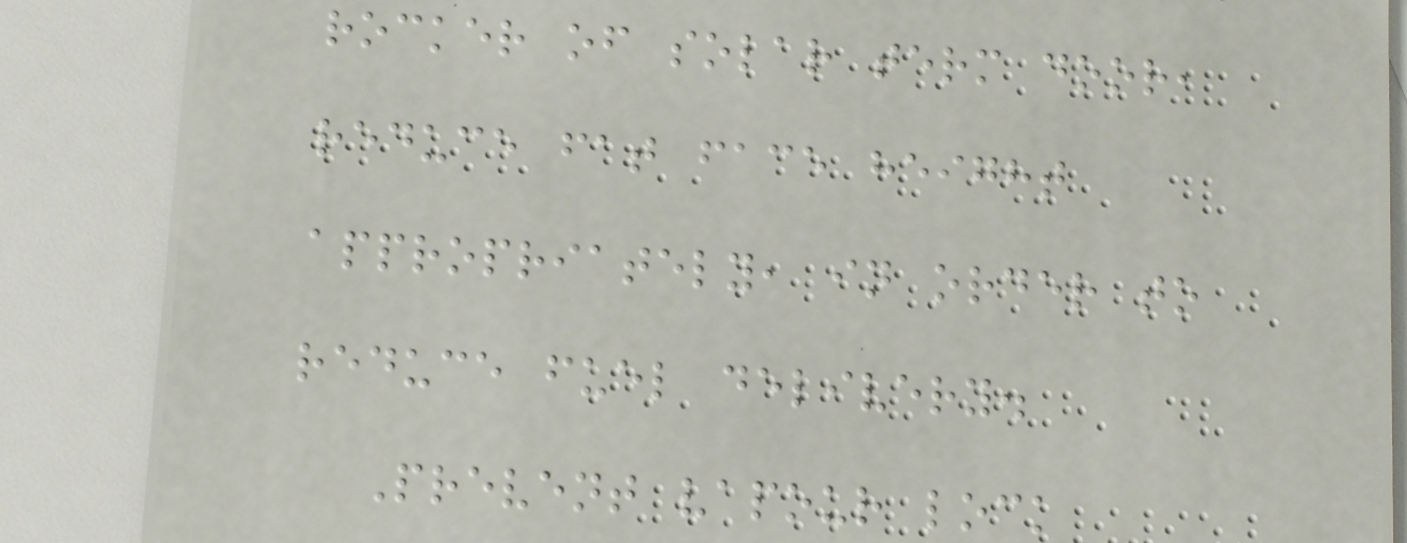rocker of solar term door,
reduce fat face height
appropriately, in order to
reduce fuel delivery.
Prevent vapour lock
